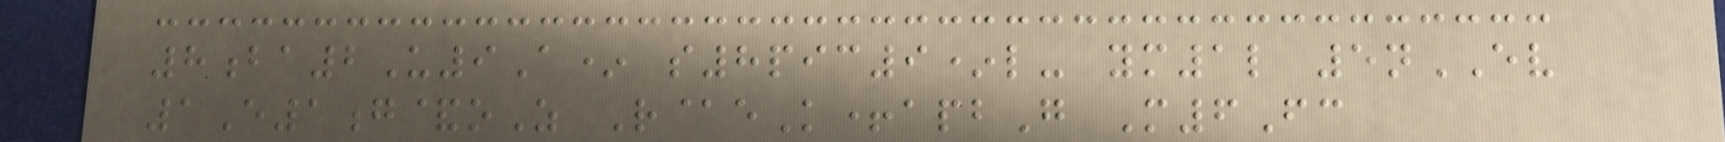8ba2U9A* s8pic9*l- ym1l 5nEV
1E1g&oZ R@eK+apbG M6Fc
